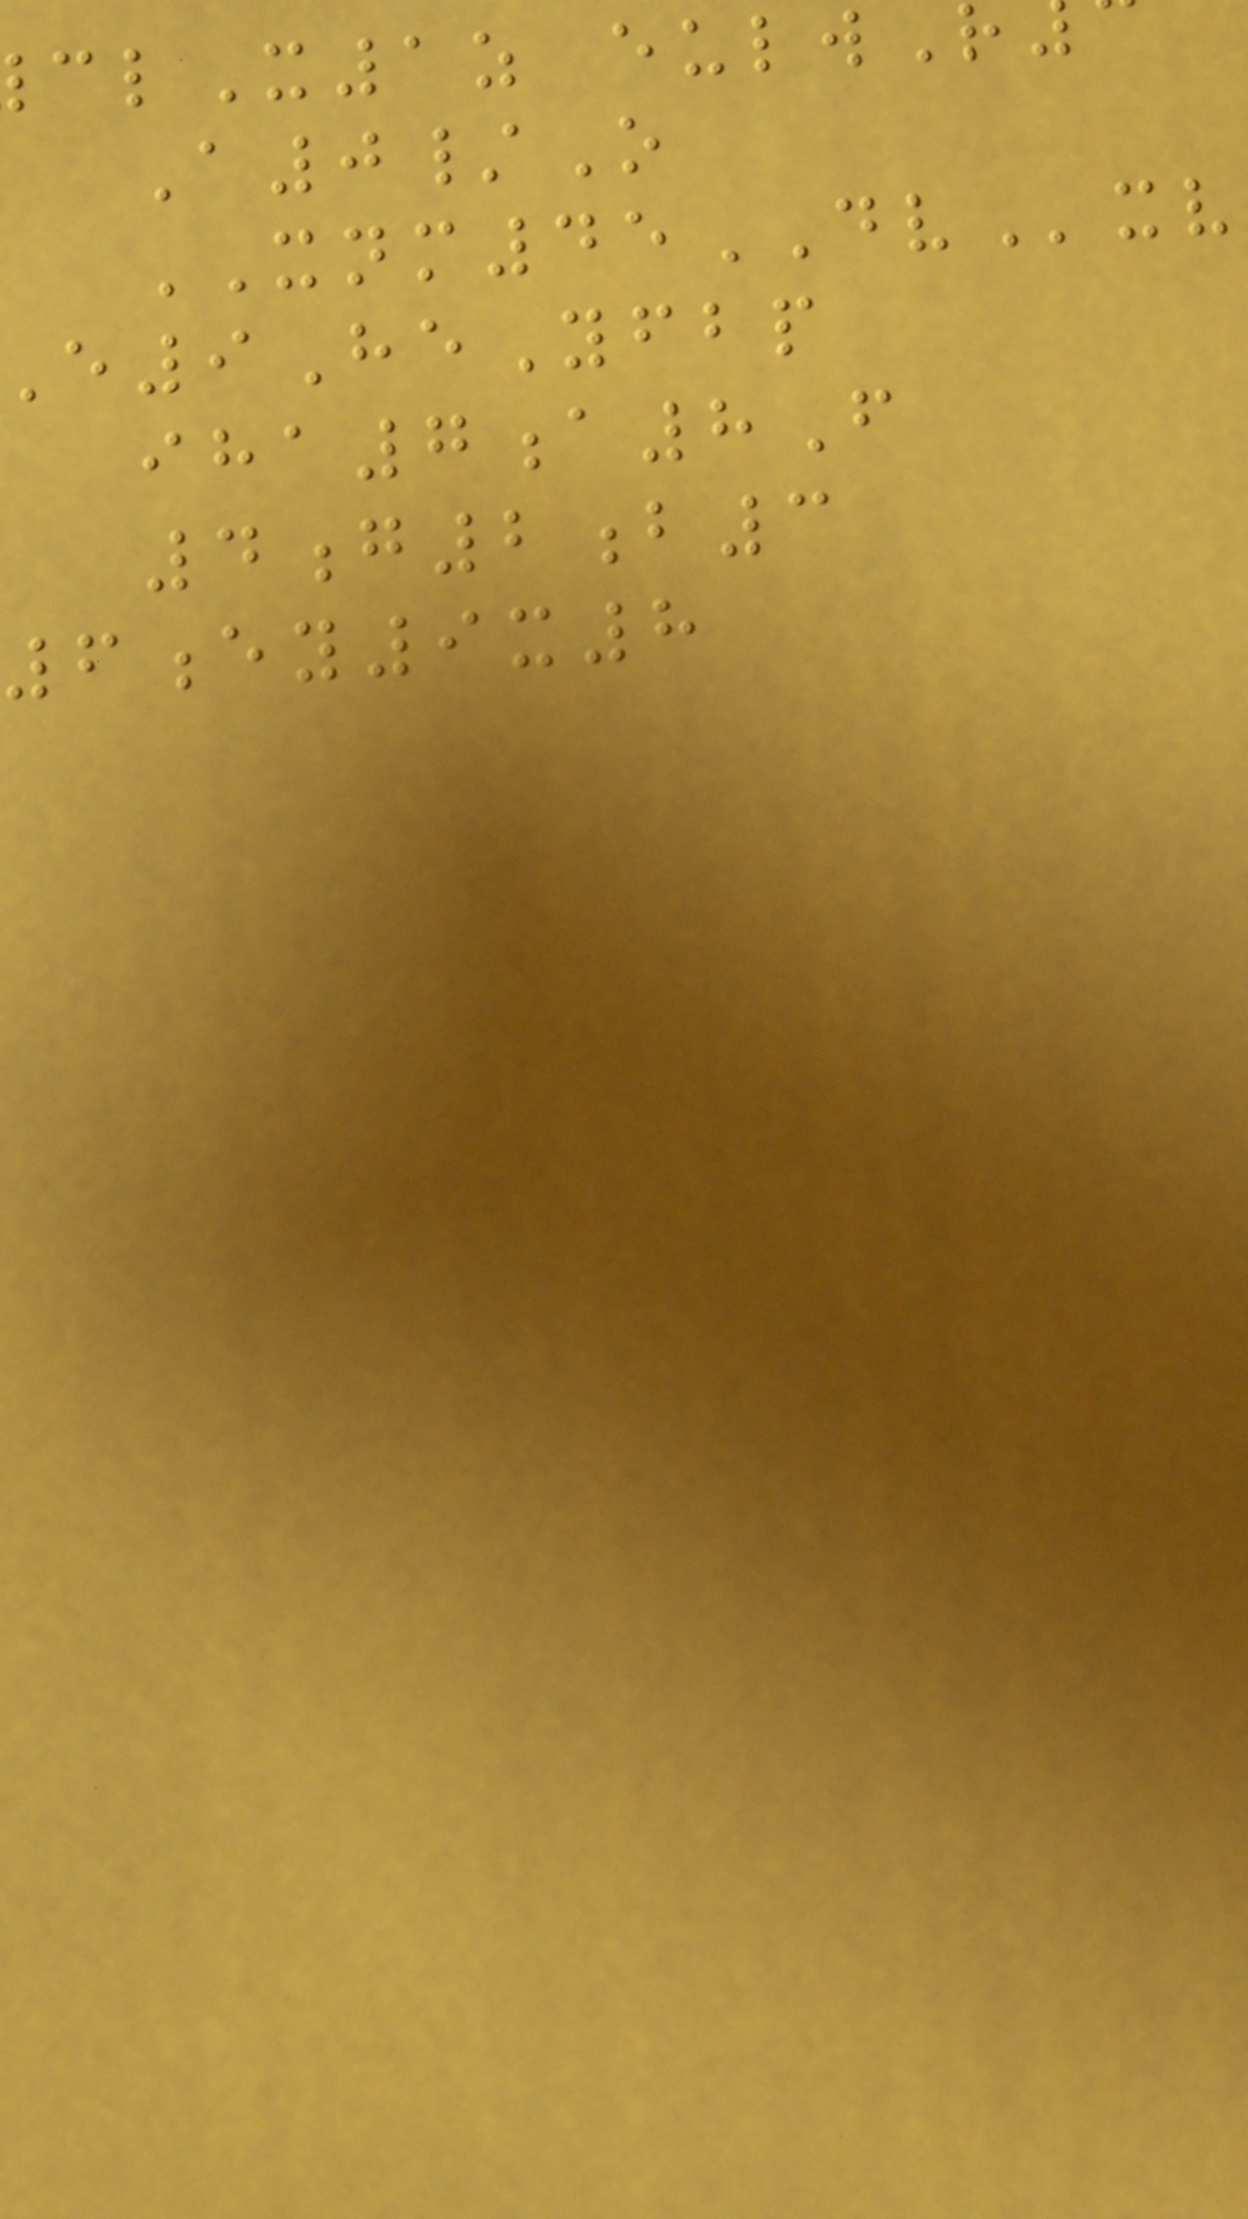lX1z eulw
A0/O
XNM45DVxv
9HeYfbp
iha7a8F
4g2b3
6ey9x8
